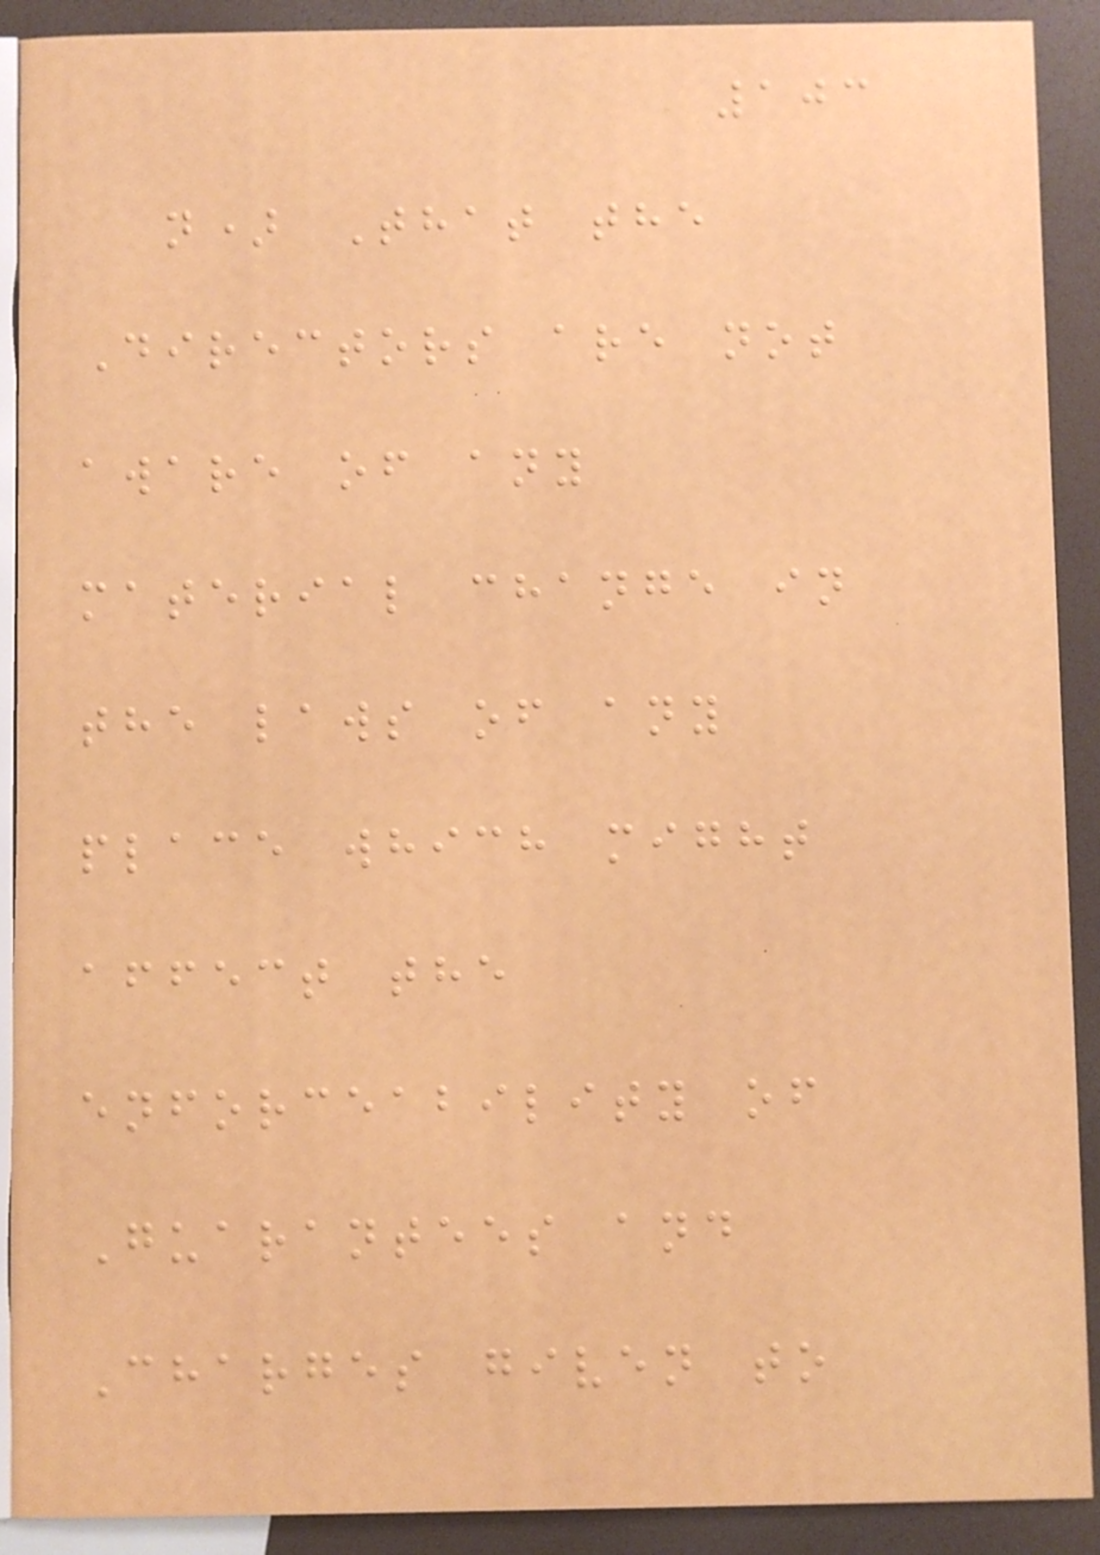103
n) That the
Directors are not
aware of any
material change in
the laws of any
place which might
affect the
enforceability of
Guarantees and
Charges given to
